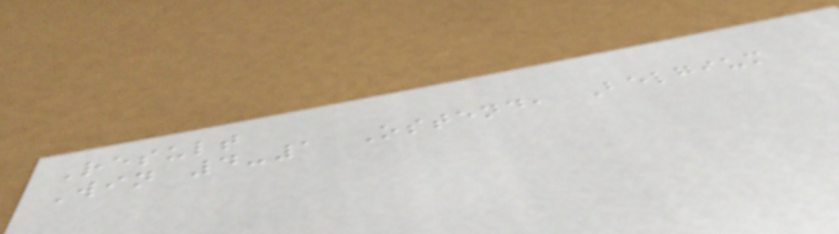Result
Win 4-1 Ostend, Belgium
